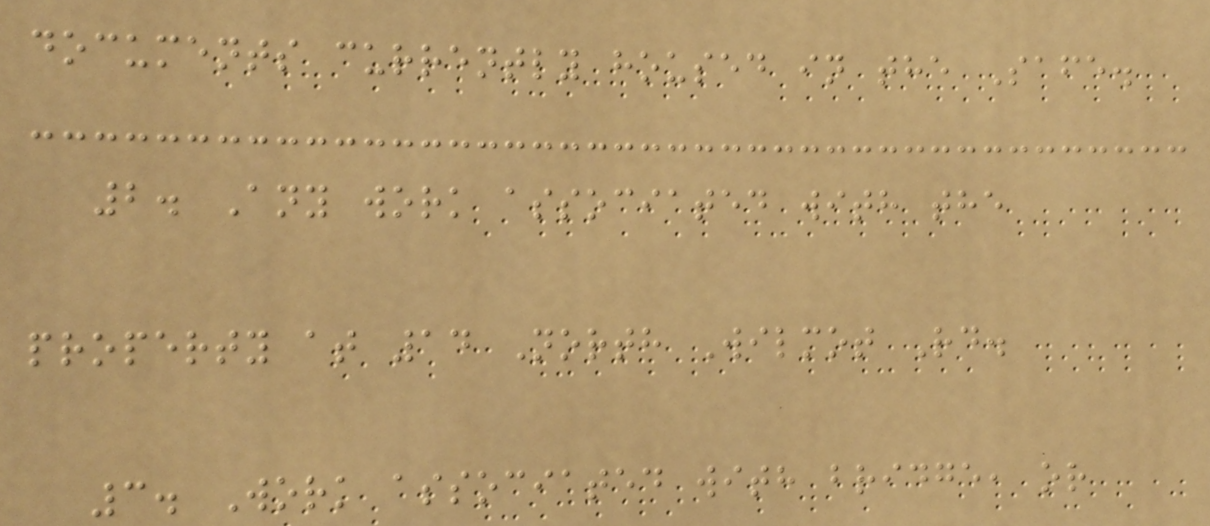documents currently housed in the Safe.
2. Any work associated with the
property at 14 North Wilmot Rd.
3. Work associated with bridge, or
